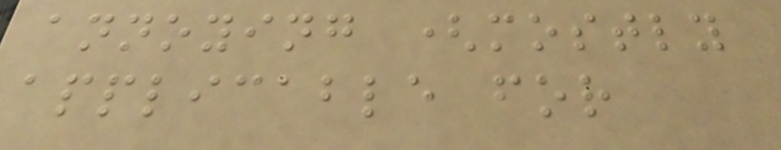annoying (mostly
applicable for
